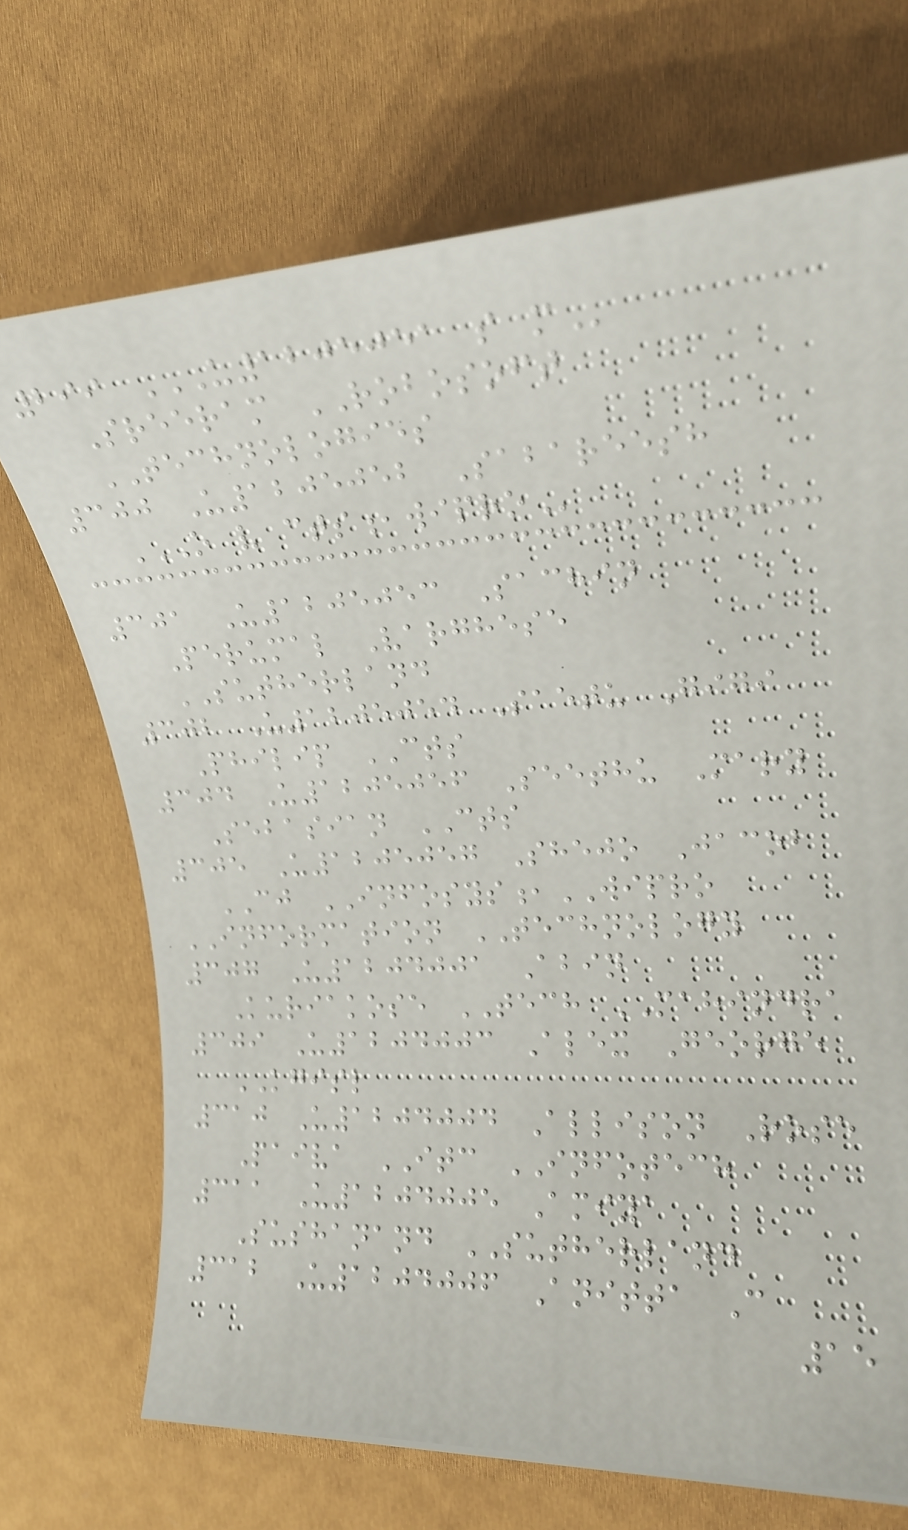299 U1205051 S M
Sreeram ROBOSOFT
TECHNOLOGIES
300 U1205052 Sabareesh
O V CTS,WIPRO
301 U1205053 Sachin
Perumal Varghese
SUTHERLAND
302 U1205054 Saetu Gigi
Philip CTS
304 U1205056 Seethu Mary
Sebasian CTS
305 U1205057 Shejo Jacob
CJ INFOSYS,WIPRO
INFORMATION TECHNOLOGY
307 U1204001 Abin
Kuriakose TECH MAHINDRA
309 U1204003 Alex George
KGISL
310 U1204004 Allison Rose
Paiva ITC INFOTECH
311 U1204005 Amiya
Sushanand SUTHERLAND
312 U1204006 Anitta C
15
